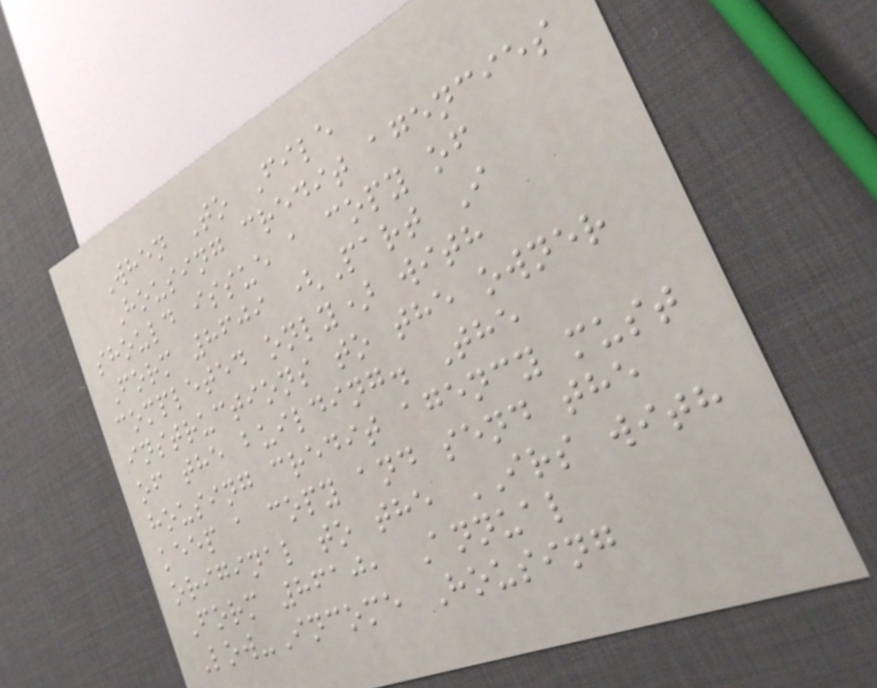When To File
Housing credit agencies
should issue a copy of
Form 8609 (Part I
completed only) with
instructions to the owner
of the building. The
housing credit agency must
keep a copy and send the
original to the IRS with
Form 8610, Annual
Low-Income Housing
